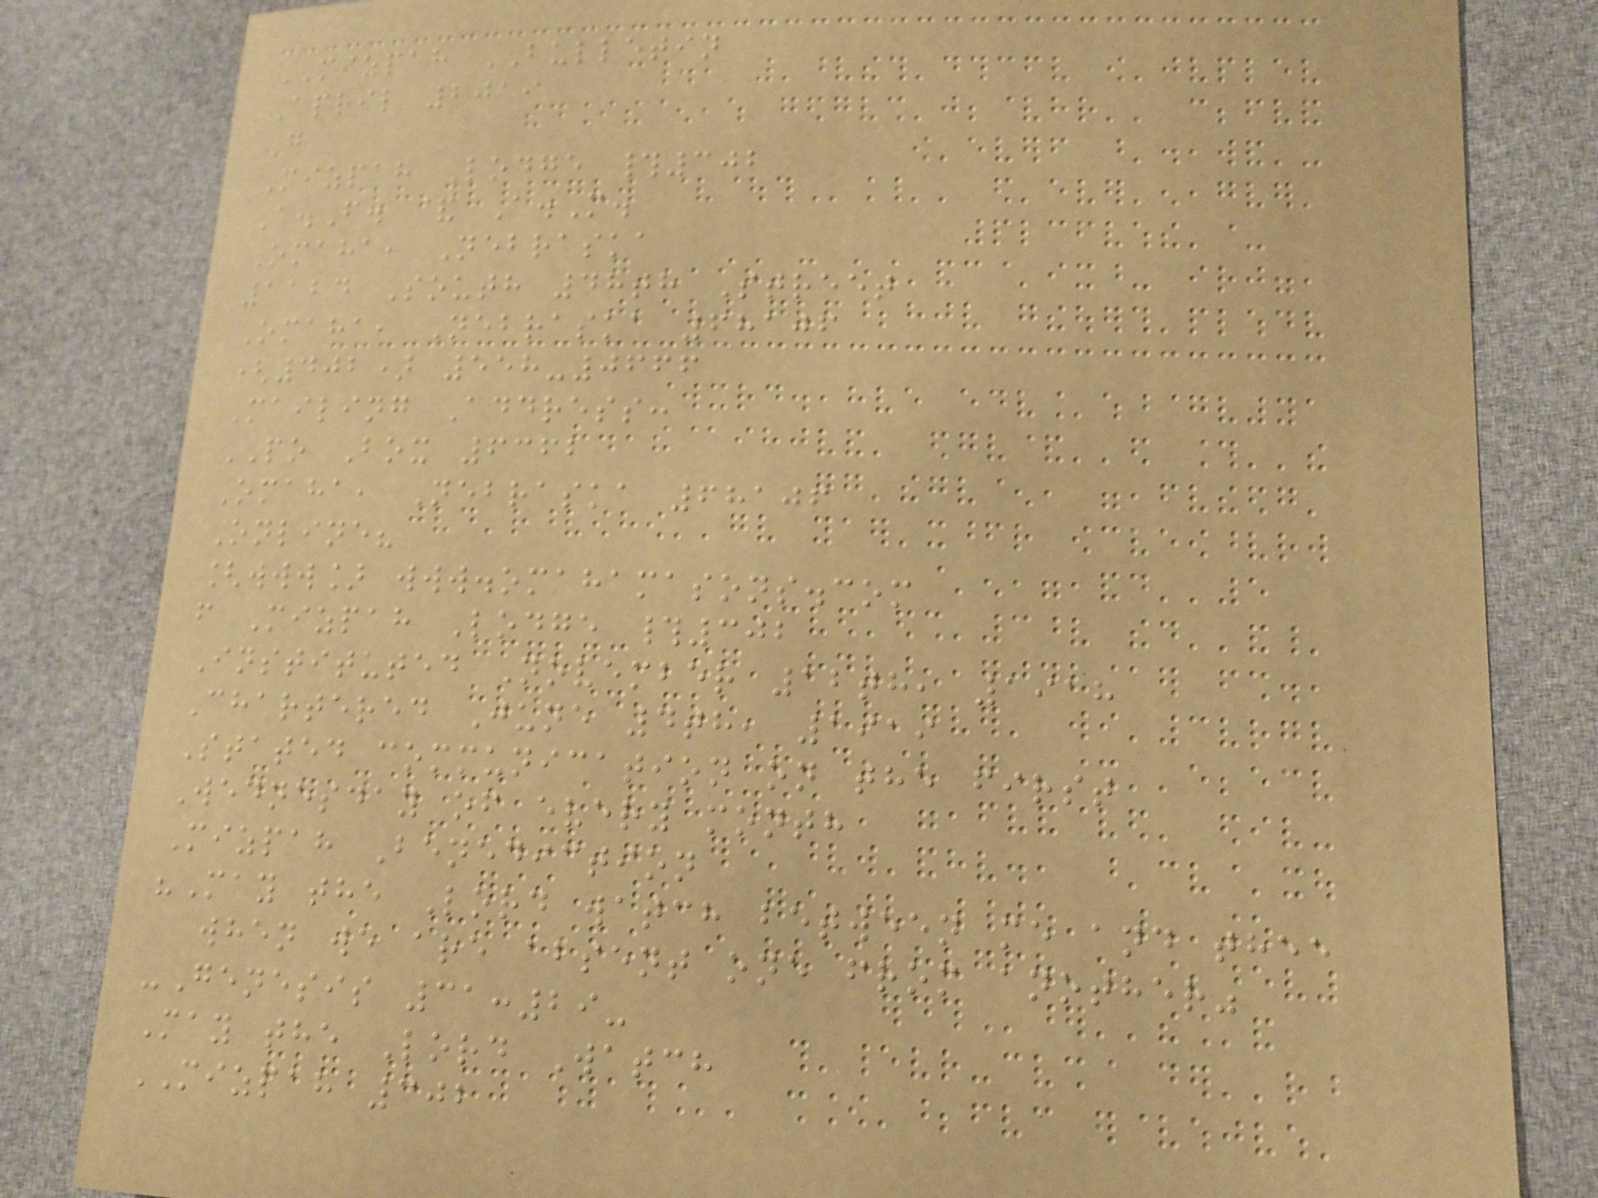MIZPAH BULLETIN
April 2019
G
Mizpah Lodge #302
A.F. & A.M.
Omaha, Nebraska
1124 South 48th Street
Omaha, Nebraska 68106
(402) 558-0666
Mailing Address:
PO Box 6362
Omaha, Nebraska 68106
Online?
[www] www.omahamasons.com
f Mizpah Lodge #302
Instituted November 12th, 1918
Chartered June 4th, 1919
Stated communication on the first
Wednesday of every month
Mizpah Benediction
"May the Lord watch between me and thee
when we are absent one from another"
-Genesis 31:29-
May the Lord Watch
MIZPAH 302
